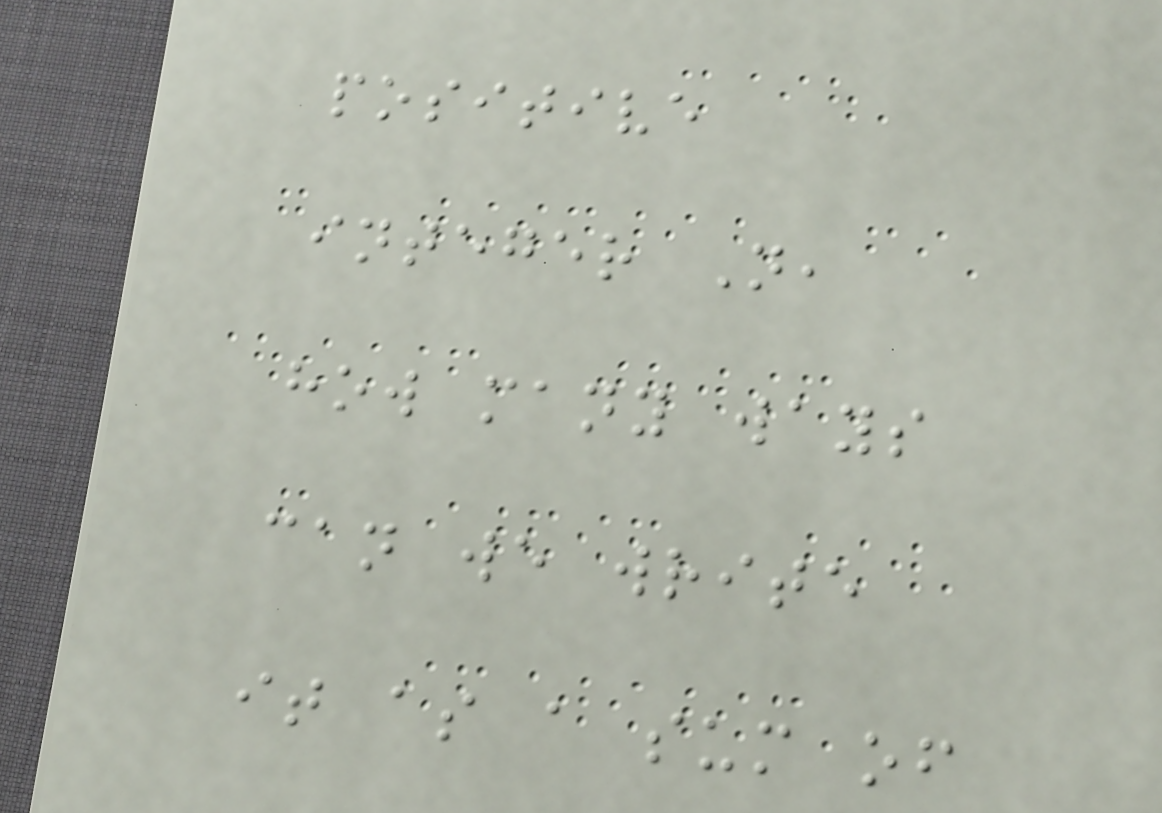positive
integer N,
how many ways
can we write
it as a sum of
